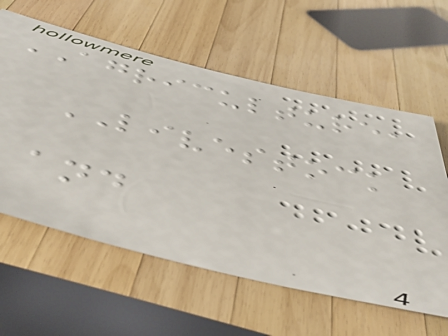AGRICULTURE,
LIVESTOCK
and
